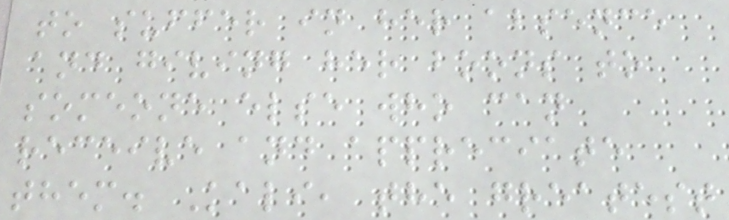to suffer in her absence
and giving her boons to
someone else who can
receive and appreciate
them. Kali, the greatest
